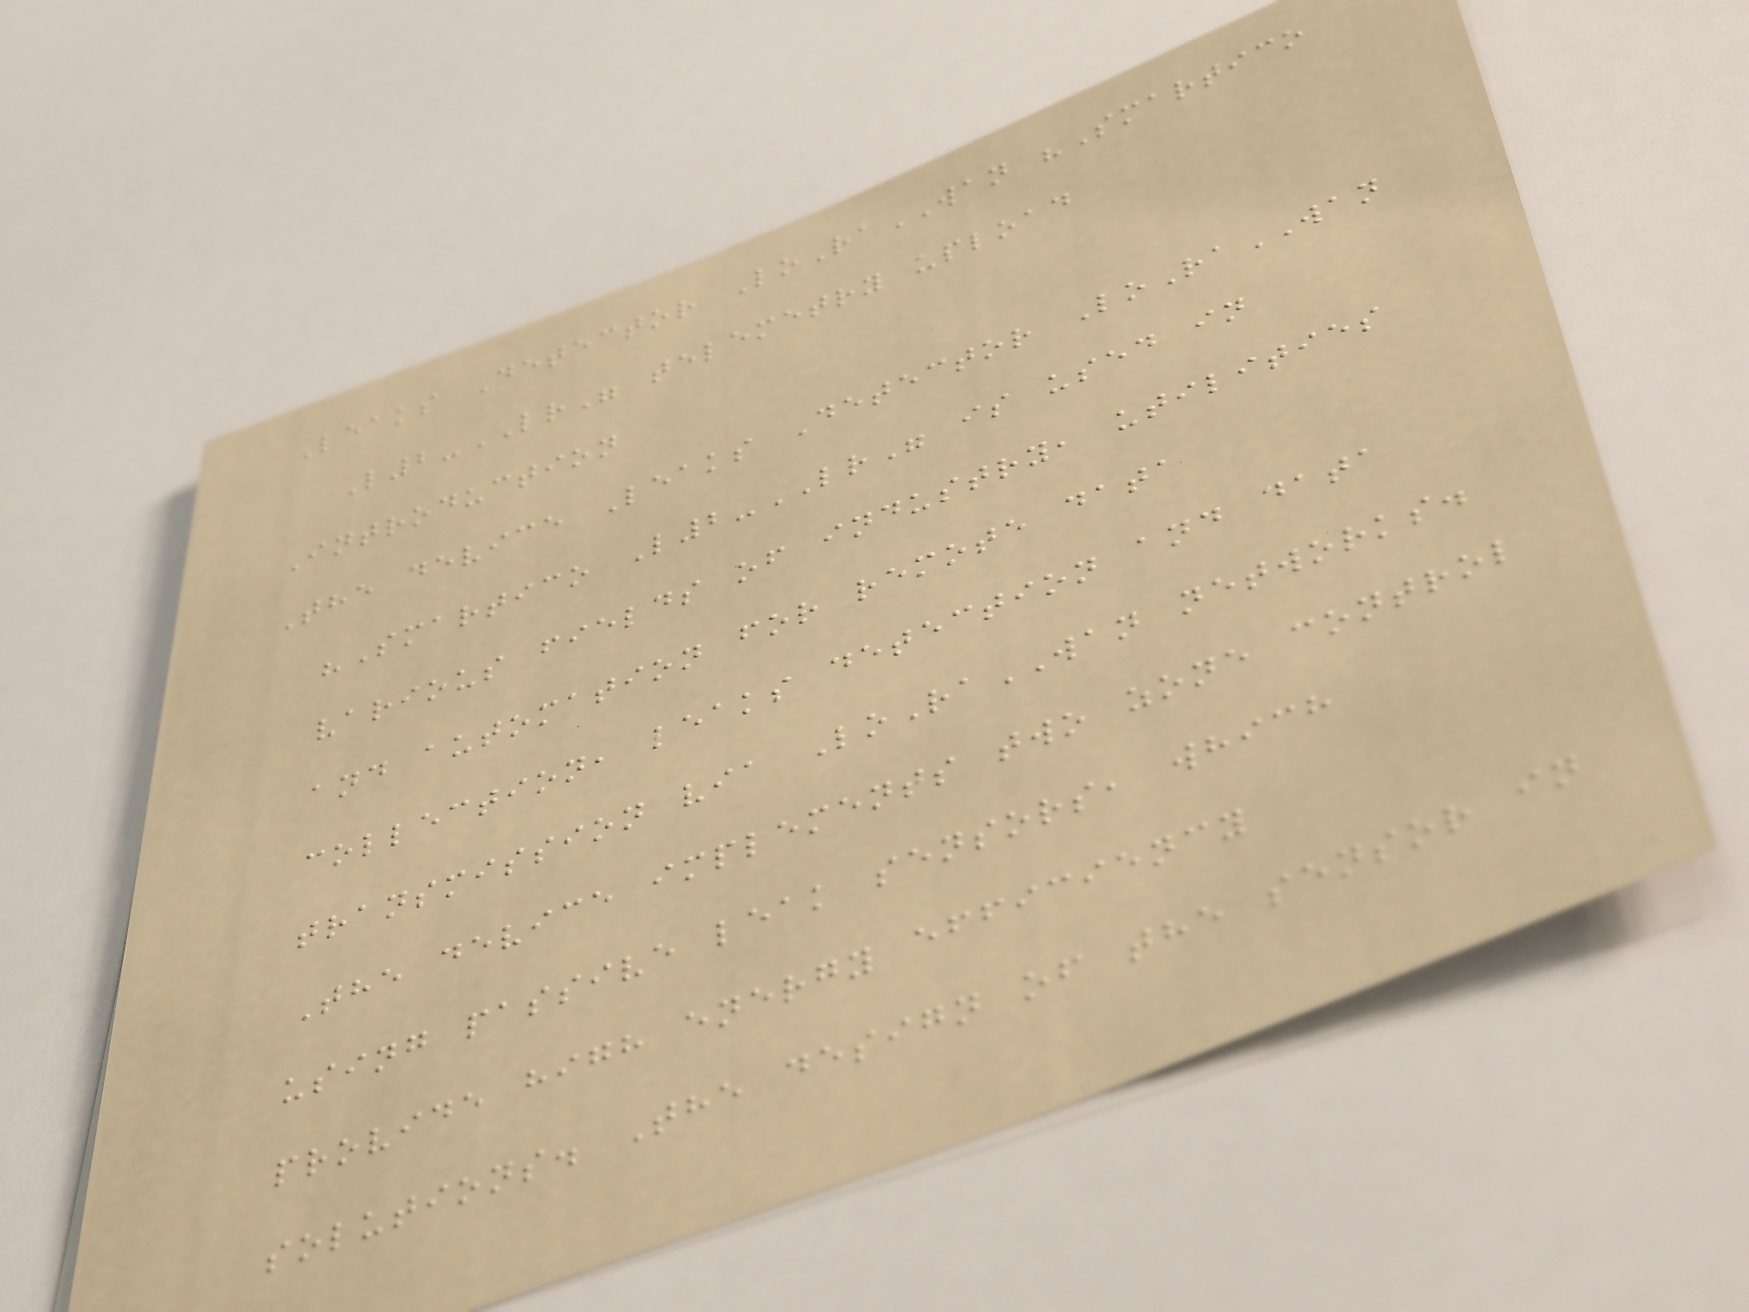Leaks Detector LoRaWAN "Smartico
L2-LR" telemetry upload
Introduction
The device Leaks Detector LoRaWAN
"Smartico L2-LR" is used in
various fields of industry, utilities
and automation for remote data
collection, leaks detection and data
transmission via LoRaWAN networks.
The device implements two zone control
using passive leak sensors, which
provide high energy efficiency
solutions. The design of the sensor in
